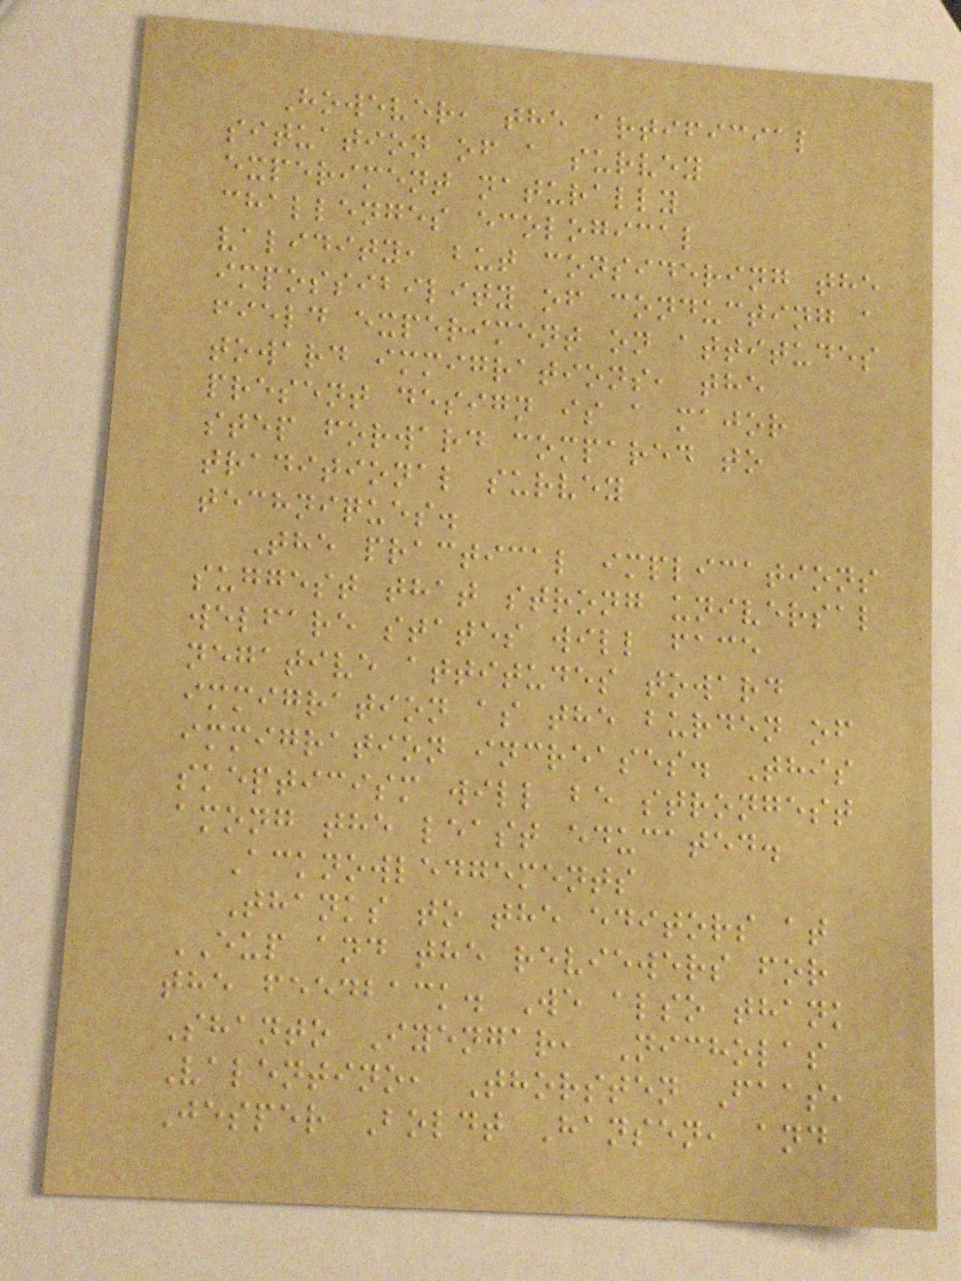However, the artificial
situation of a survey
experiment naturally
challenges ecological
validity, but considering the
impossibility of conducting a
field experiment on attitudes
toward immigrations, the
present design is a major
step forward compared to
traditional survey
techniques.
The practical implications
suggest that strong universal
welfare states will face
negative attitudes toward
immigration as the burden of
immigration increases. This
skepticism will be strongest
among the least educated.
Acknowledgements
Thanks to the editors at
EUP and the reviewers for
the feedback. We also thank
Shanto Iyengar, Nicholas
Valentino, Thorsten Faas,
Jesper Boldt Hansen, and
